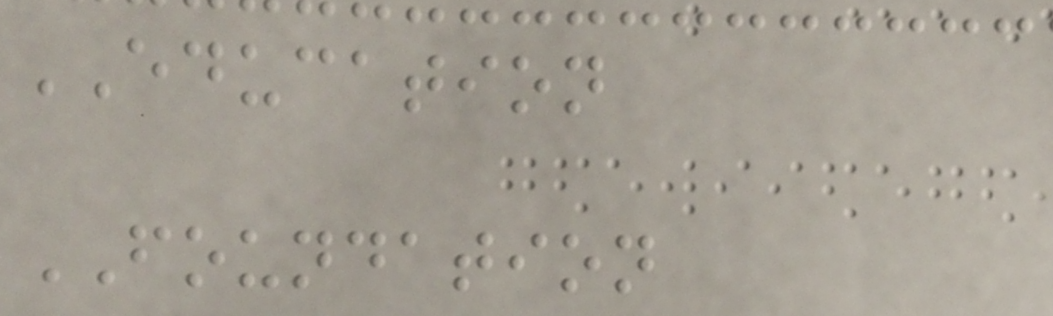EDUCATION
FOUNDATION
